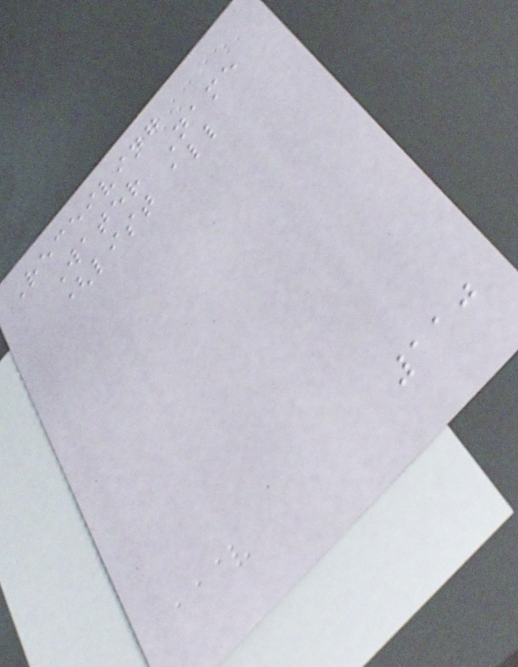Receiving
Water Name
(list all
110
